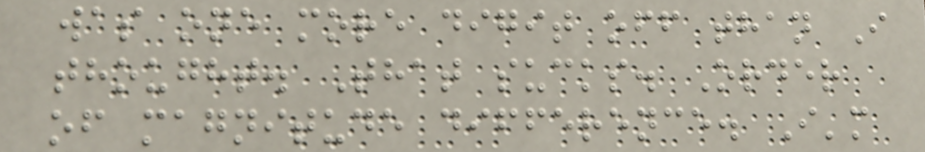was one more digit off than I
thought. That sucks. Order
of magnitude difference. I'm
